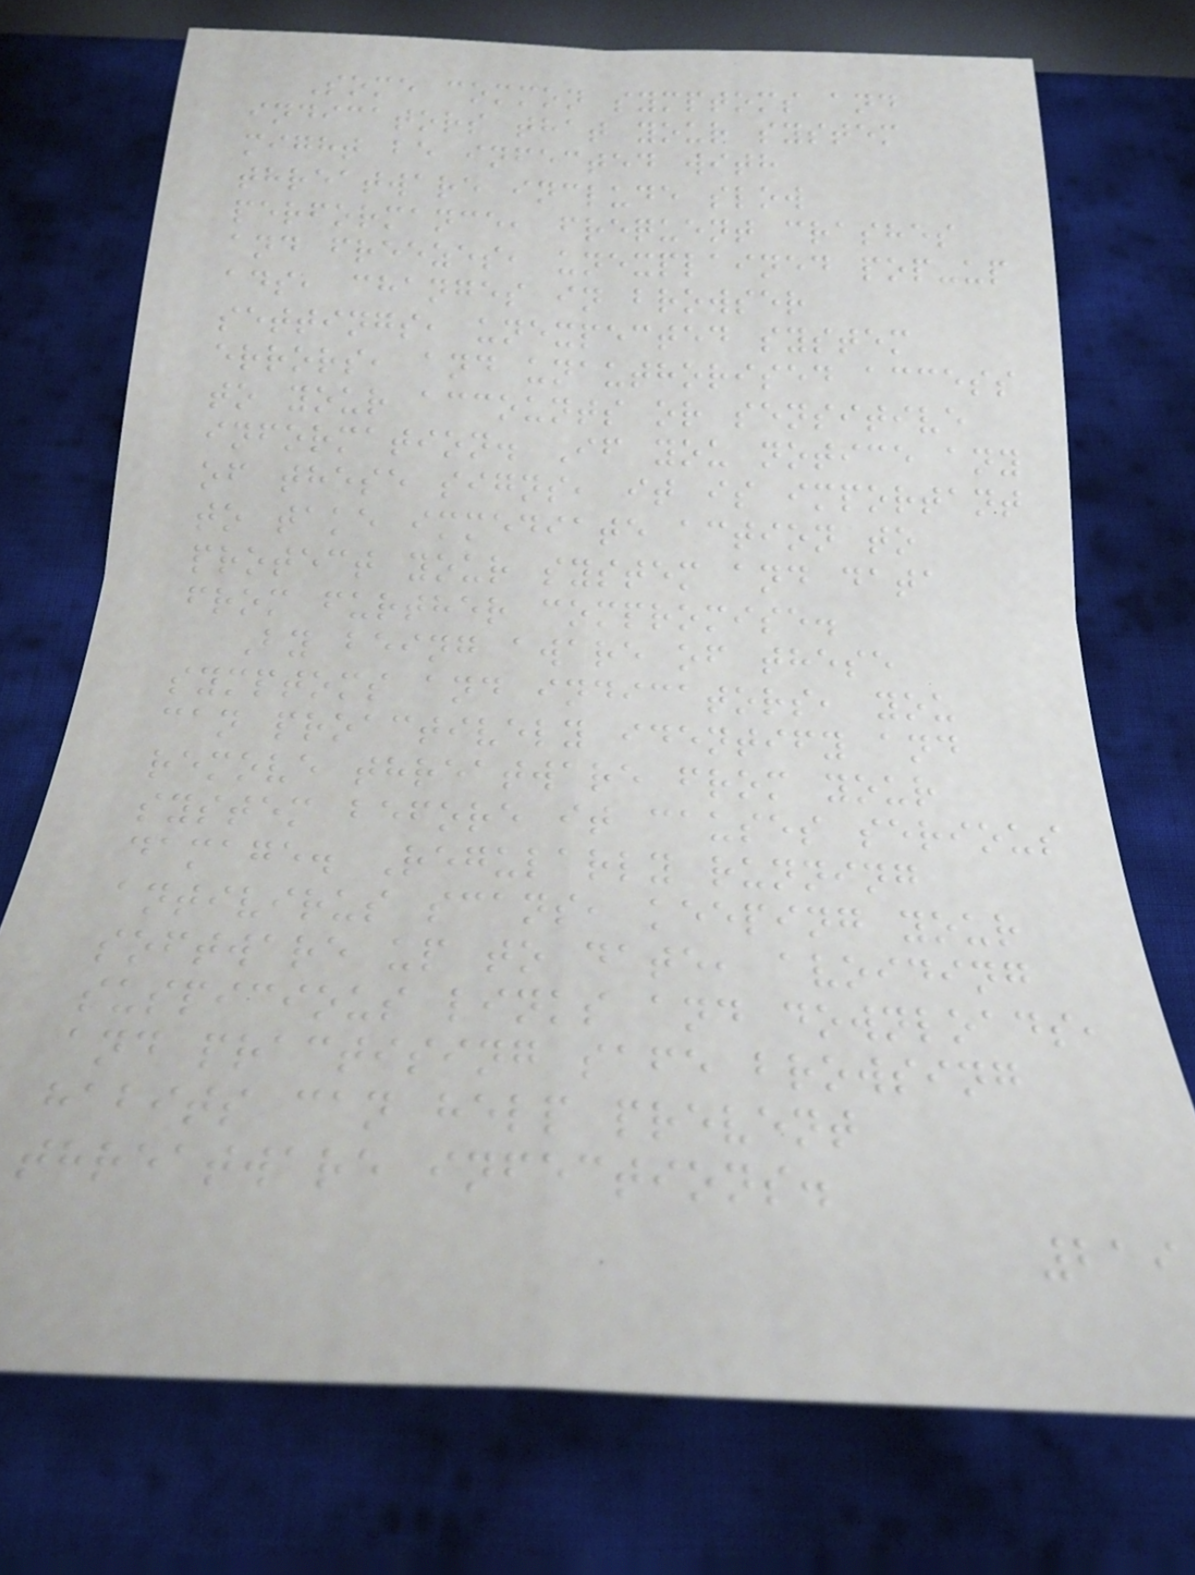Some common symptoms and
indicators that your system
might be infected with
threatware include slow
performance, frequent crashes
and freezes, unexplained pop-up
ads, changes in browser
settings, unexpected system
errors, and unauthorised access
to your accounts or sensitive
information. If you notice any
of these signs, it is important
to take immediate action to
protect your system and data
from further compromise.
By being aware of these
symptoms and indicators, you
can proactively identify and
remove threatware from your
system before it causes serious
damage. Regularly running
antivirus scans, keeping your
software up to date, avoiding
suspicious links and downloads,
and practising safe browsing
habits can help prevent
threatware infections.
219
